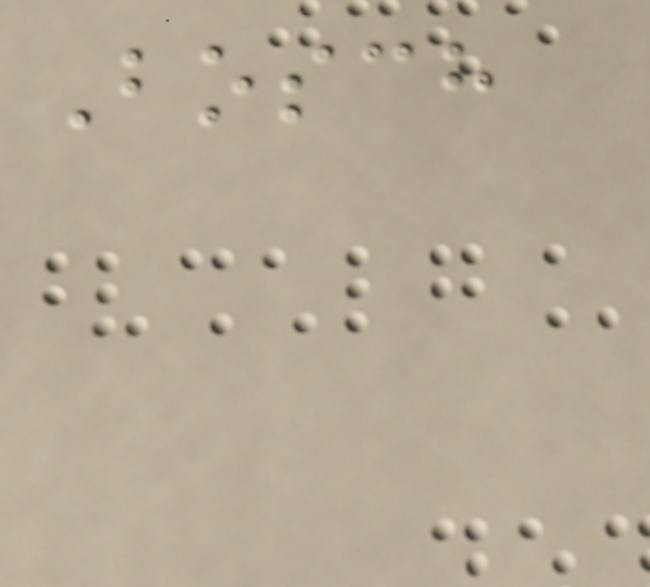Bosch
